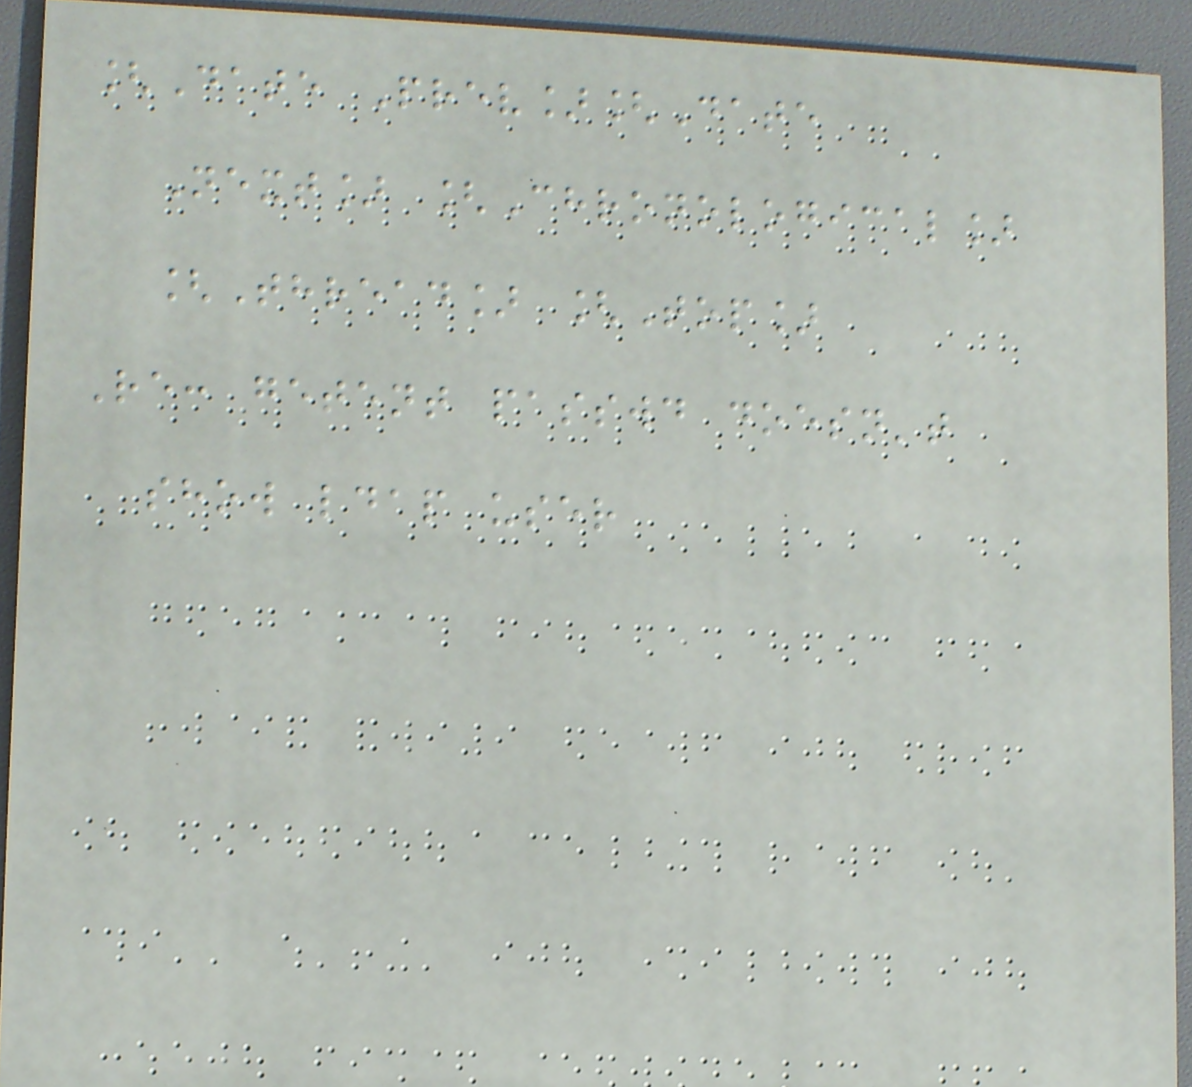[Date Prev][Date
Next] [Chronological]
[Thread] [Top]
Re: getent passwd doesn't
show ldap user
